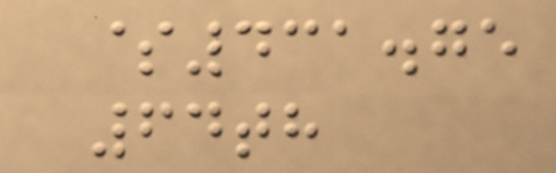$431.75
64th
